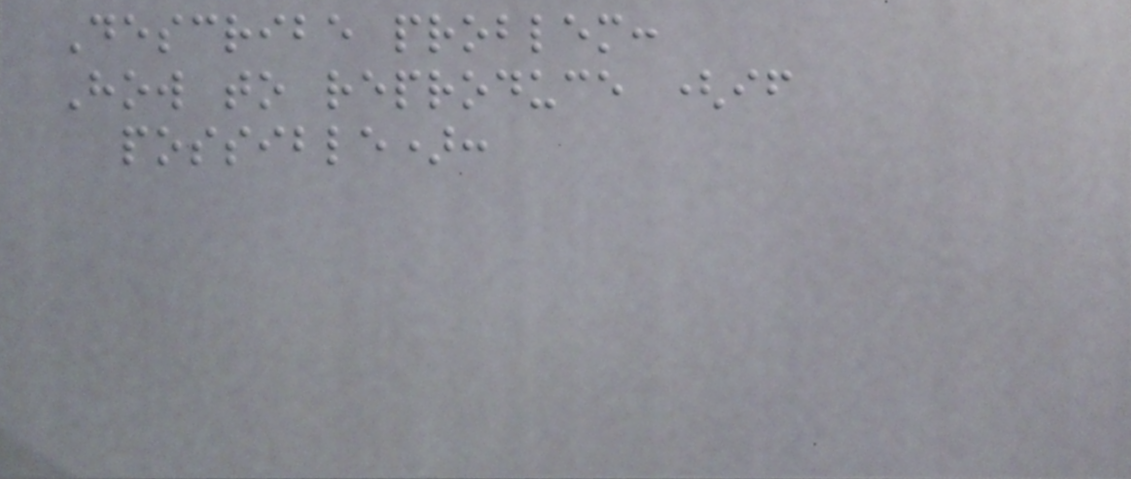Describe problem:
How to reproduce (if
possible):
